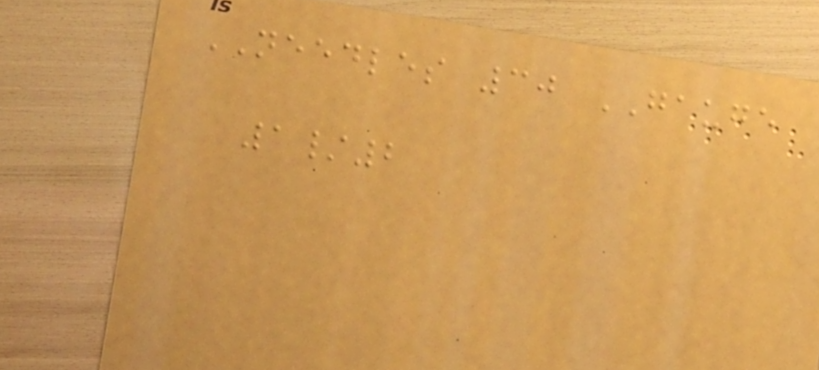NEEDLES 30 GAUGE
1/2
